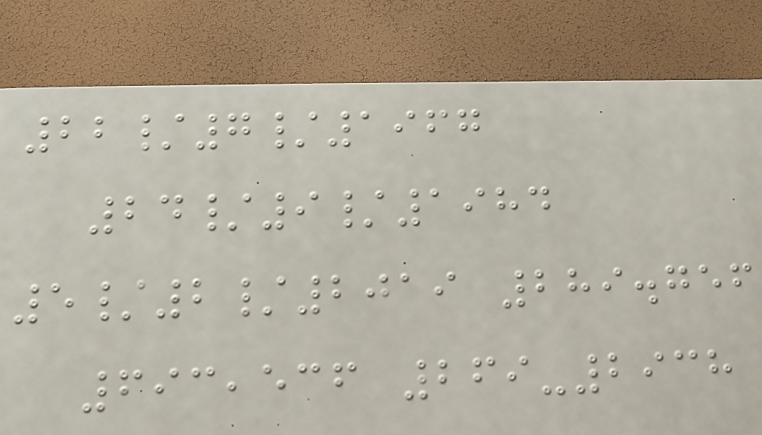22/7/1967
24/9/1984
5/2/2019 289.756
693,536 269-2938
